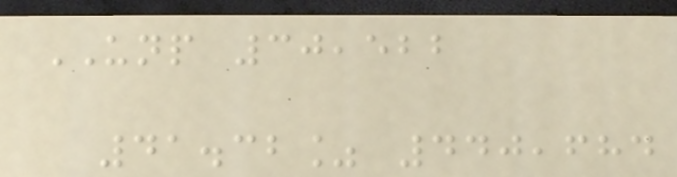UNP 30,522
41.32% 440,684
